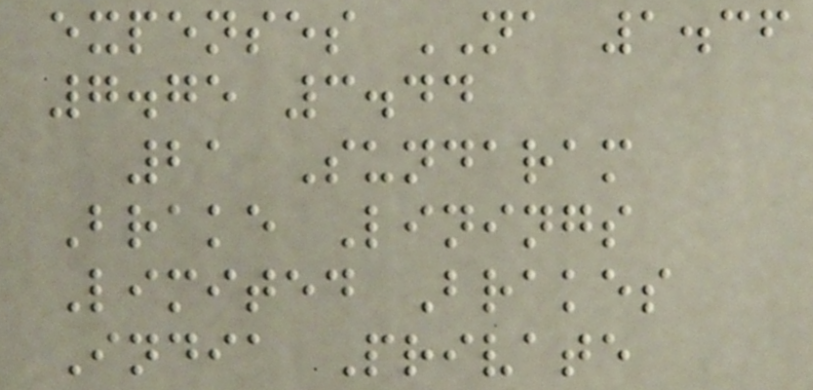expenses NA 1.36
7.75 3.44
21 Sundaram
Brake Linings
Limited Brakes
India Private
